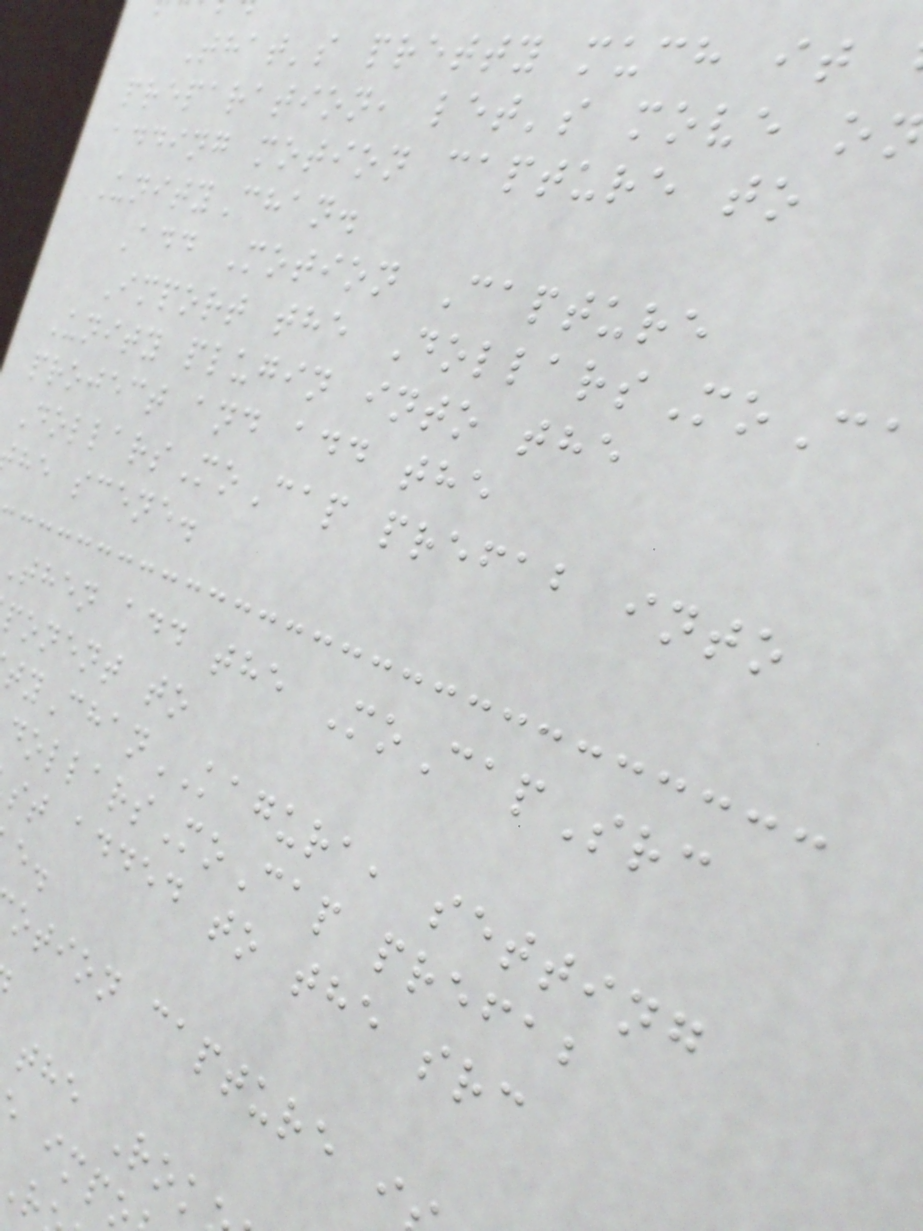That's pretty much it
preparation, let's move o
adding motion capture to
UnityChan.
Add Motion Capture
Import the DollarsMoCa
Unity plugin into the
project and add the
DollarsMoCap prefab into
he scene.
Then add the MoCapSrc
ponent to
tyChanKAGURA, setting
ollarsMoCap prefab
st added to the src
otion capture i
the Rok
